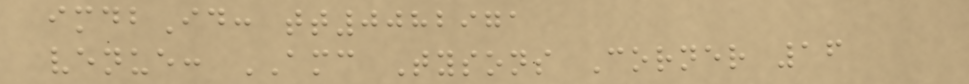imdbId: tt0082971
venue: AMC Tysons Corner 16
